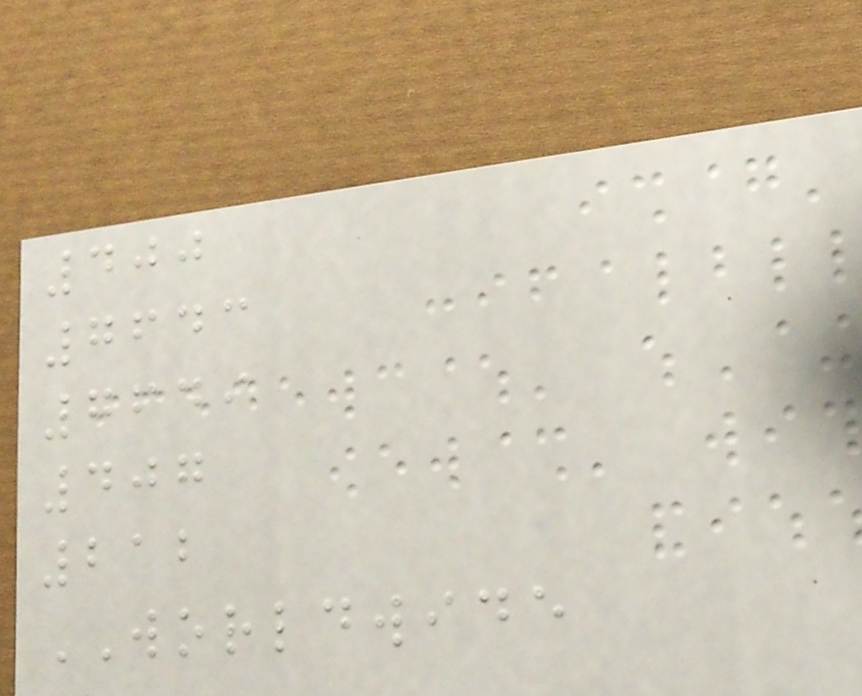400
7643
7649
407
212
WORLDWIDE
